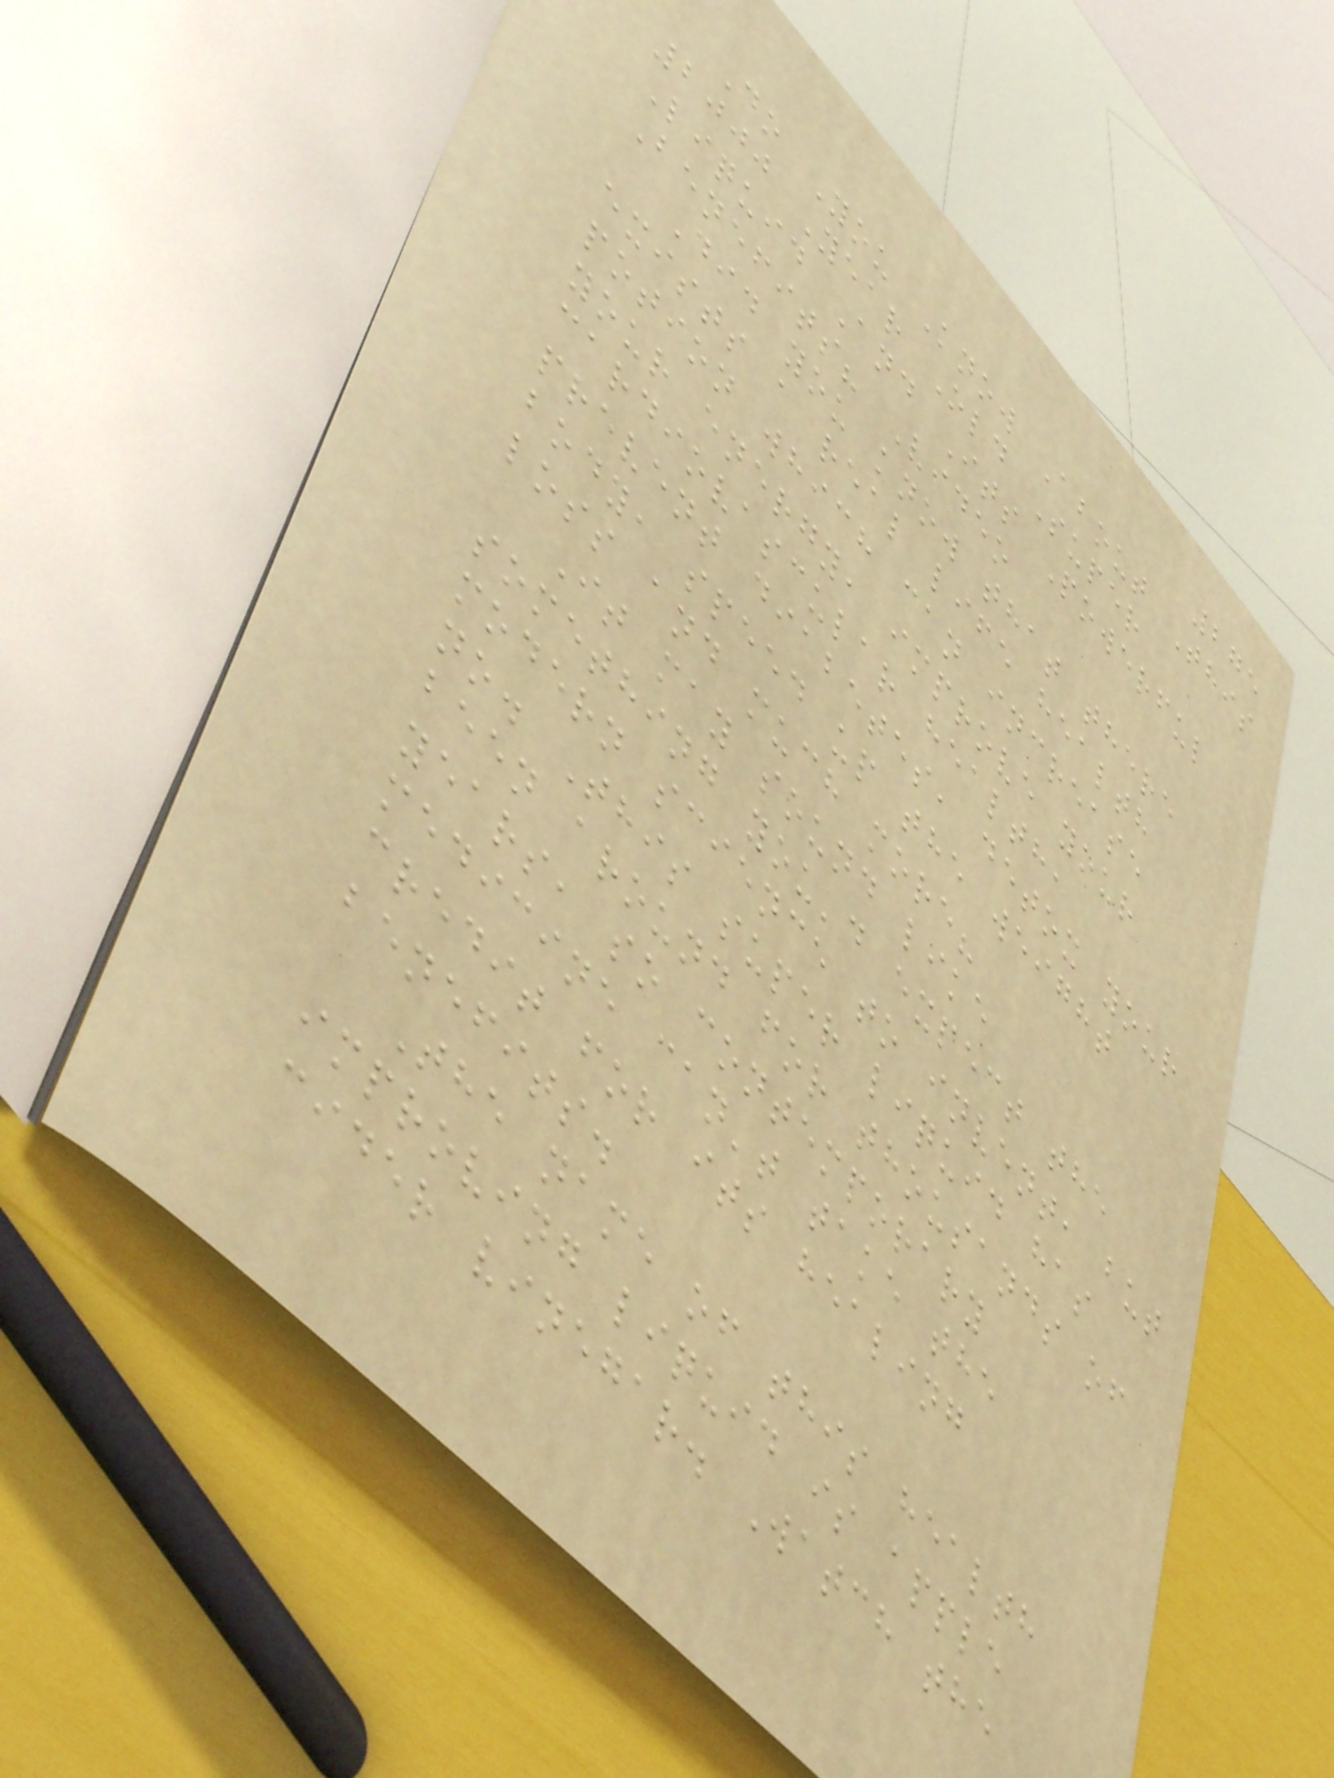275
Do You Know About This
2000 Year Old Super
Liquid And Its Powerful
Benefits? Video
Did you know that there
exists a real life health
potion which can increase
your energy, improve your
cardiovascular health,
prevent diabetes, detox your
body, speed up the weight
loss and much more?
It may sound like
something you'd expect the
modern science to invent, but
no. This super liquid has
been around for thousands of
years, so contemporary
medicine can't take the
credit for its healing
benefits.
The name of this health
improving liquid is apple
cider vinegar. Watch the
